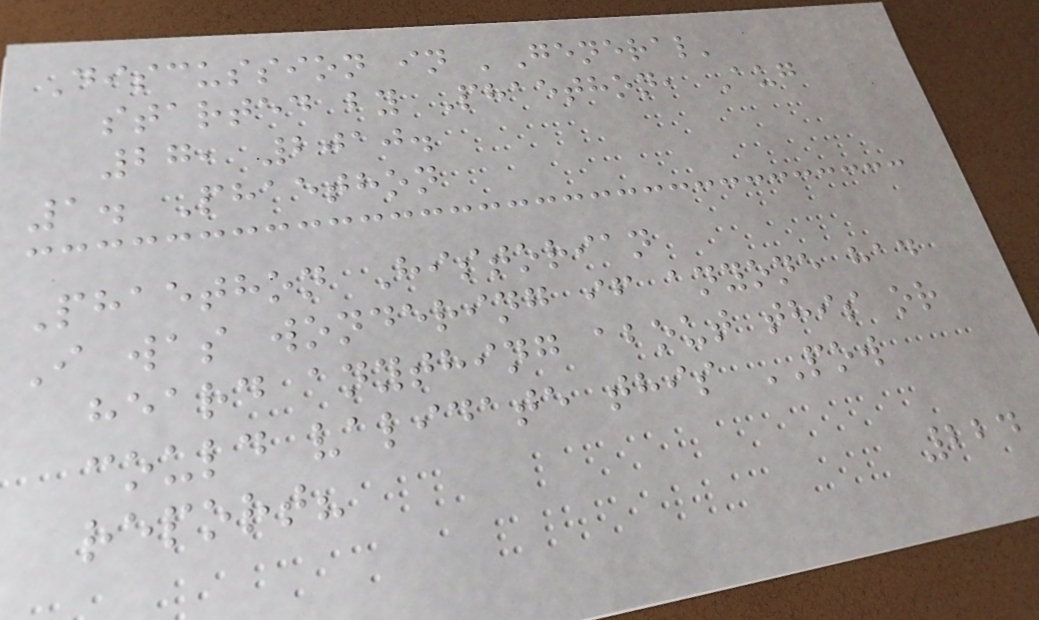Discussion in 'General'
started by Phaethon, Aug
27, 2010.
1. Phaethon
Phaethon Historian
I was wondering if anyone had
heard anything about this or
could validate this POW
report?
224
